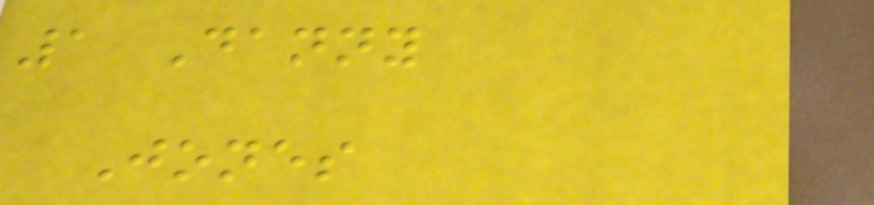1 Danny
Jones
